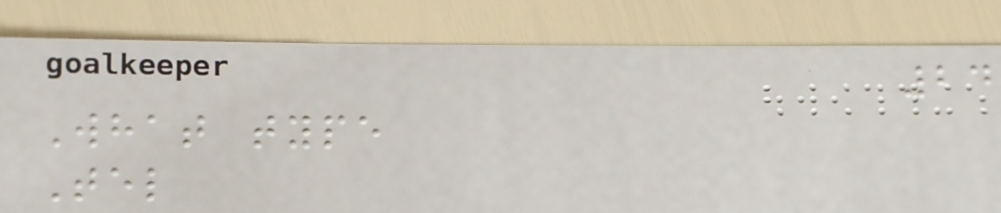24
What type
Tel
